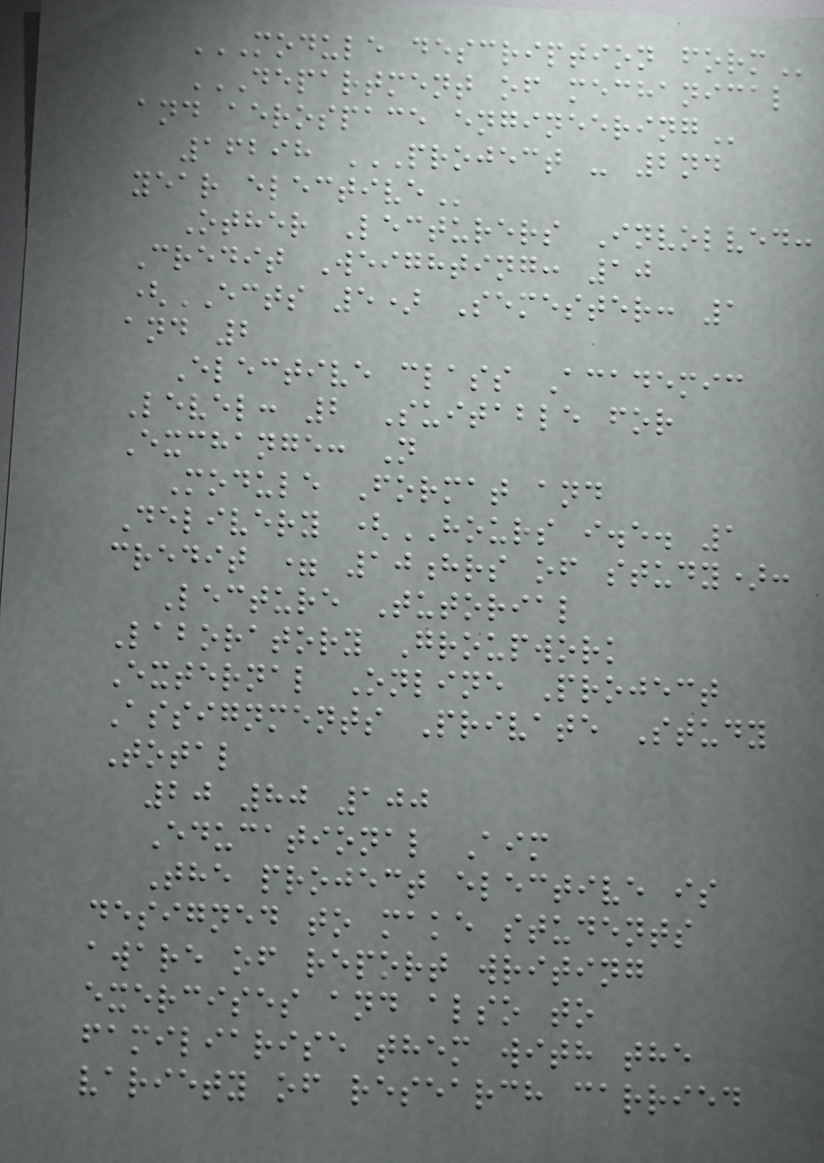MODULE DESCRIPTION FORM
DEPARTMENT OF MECHANICAL
AND AEROSPACE ENGINEERING
16298 PROJECT - 2ND
YEAR ELECTIVE
Other Lecturers Involved:
Credit Weighting: 10
(ECTS 5) Semester: 1
and 2
Elective class Academic
Level: 2 Suitable for
Exchange: N
Module Format and
Delivery (HOURS i.e. 1
credit = 10hrs of study):
Lecture Tutorial
Laboratory Groupwork
External Online Project
Assignments Private Study
Total
20 80 100
Educational Aim
The project elective is
designed to make students
aware of report writing
exercises and also to
familiarise them with the
variety of research carried
